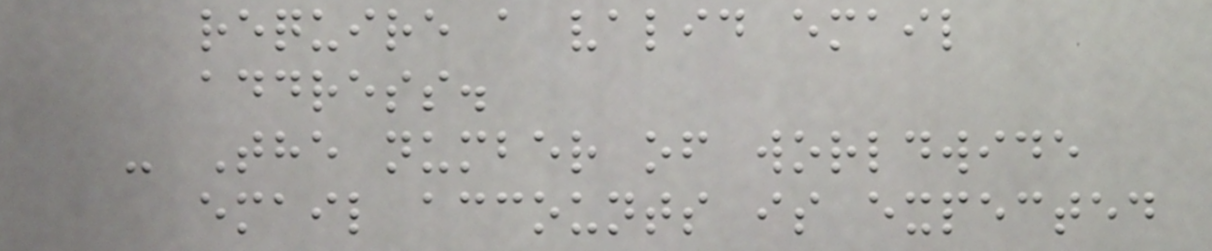require a valid email
address.
- The number of worldwide
email accounts is expected
